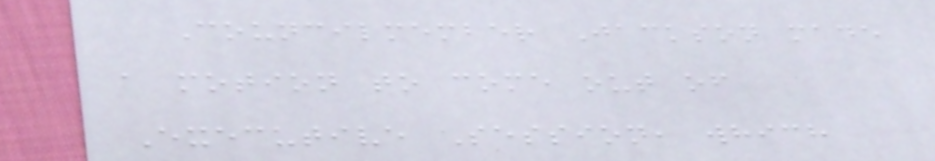Councilmember Jackson made
a motion to come out of
Executive Session, which
